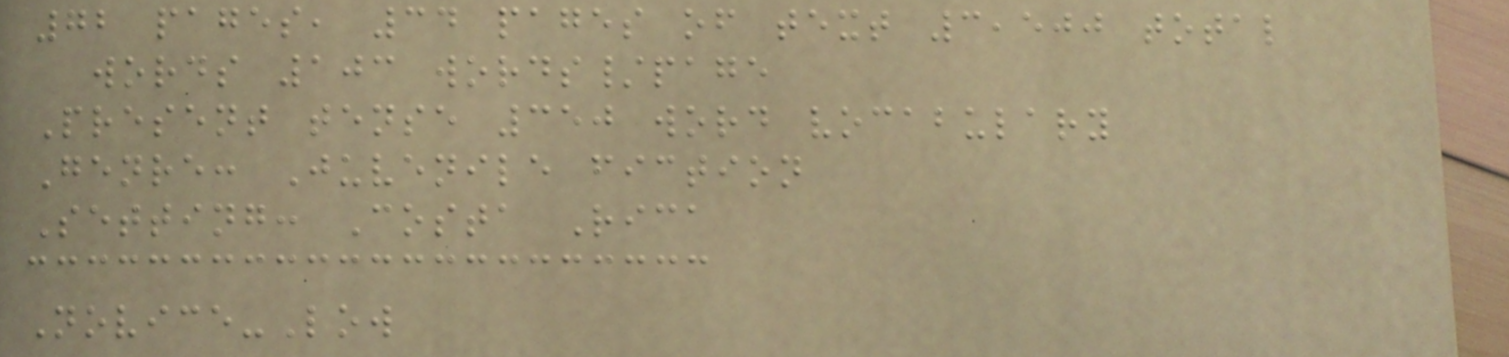72 pages, 34 pages of text 3,500 total
words 103 words/page
Present tense 350 word vocabulary
Genre: Juvenile fiction
Setting: Costa Rica
Novice-Low
